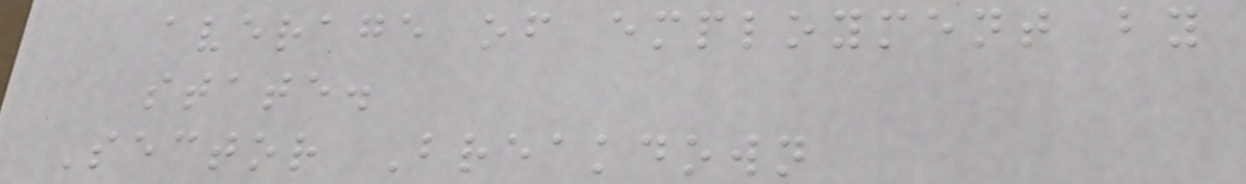average of employment by
state.
Sector Breakdown
